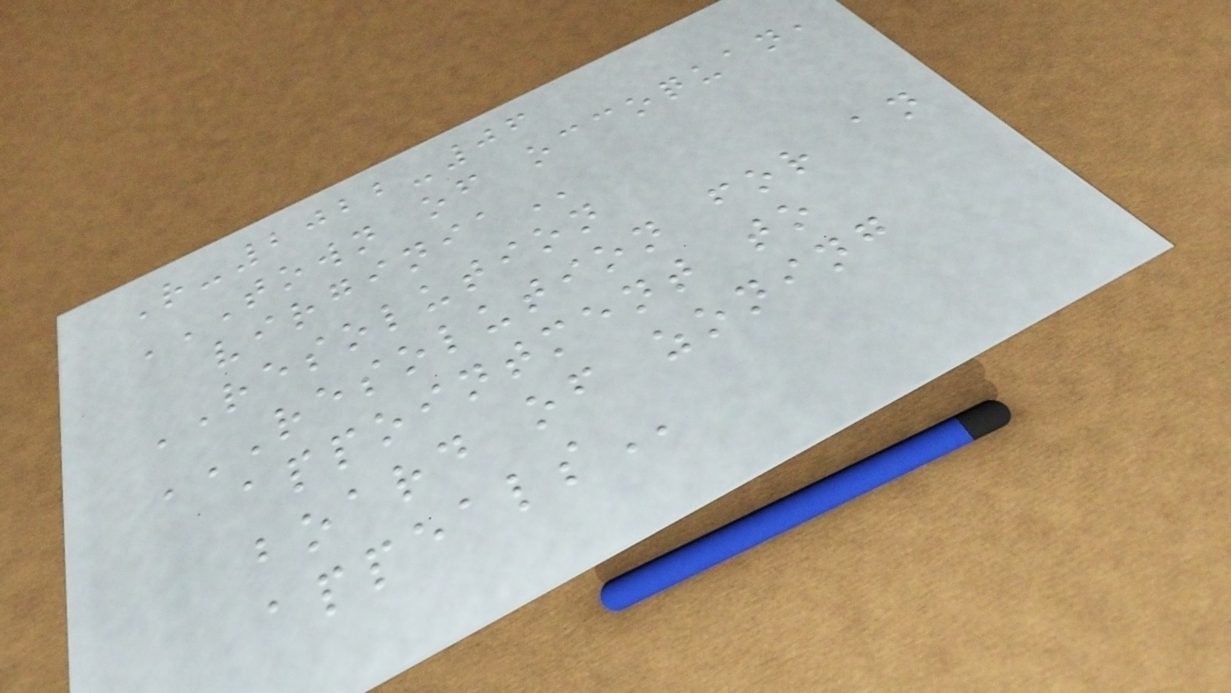R-2022-06
TOWN OF OCCOQUAN,
VIRGINIA
RESOLUTION
RESOLUTION FOR AN
APPOINTMENT TO
BOARD OF ZONING
APPEALS
